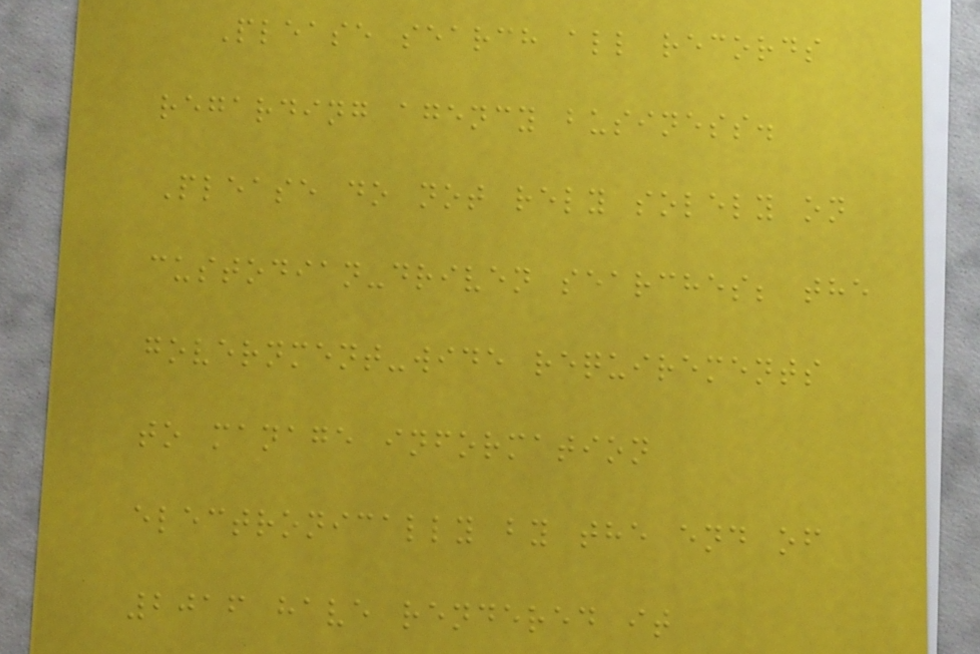Please search all records
regarding agency business.
Please do not rely solely on
custodian-driven searches; the
government-wide requirements
to manage information
electronically by the end of
2016 have rendered it
